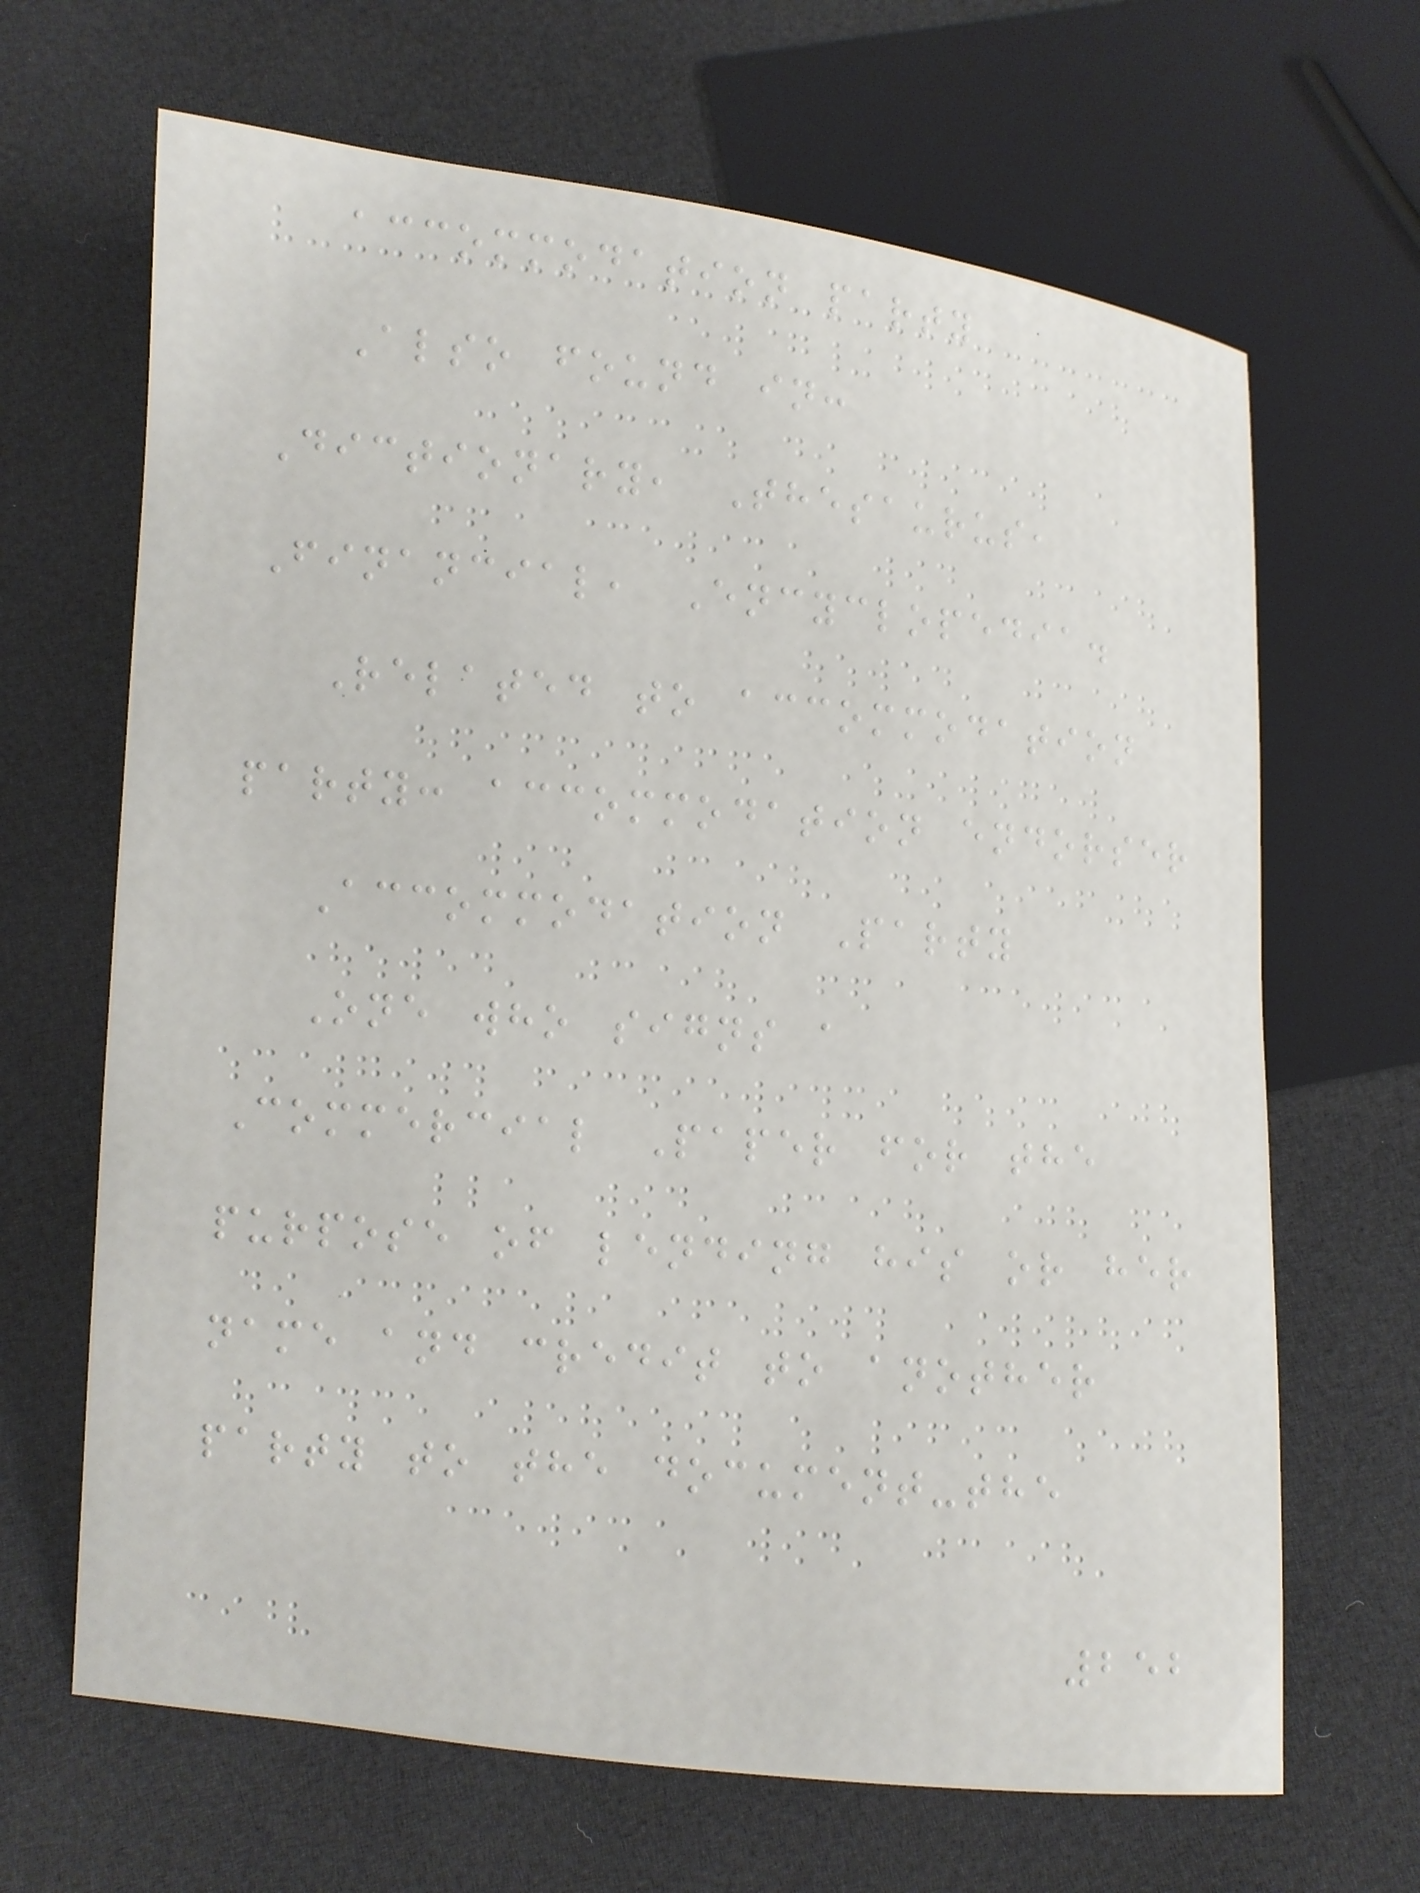accommodation party
Also found in:
Dictionary, Thesaurus,
Financial, Encyclopedia.
Related to accommodation
party: accommodation endorser
Accommodation Party
One who signs a
Commercial Paper for the
purpose of lending his or her
name and credit to another
party to the document-the
252
